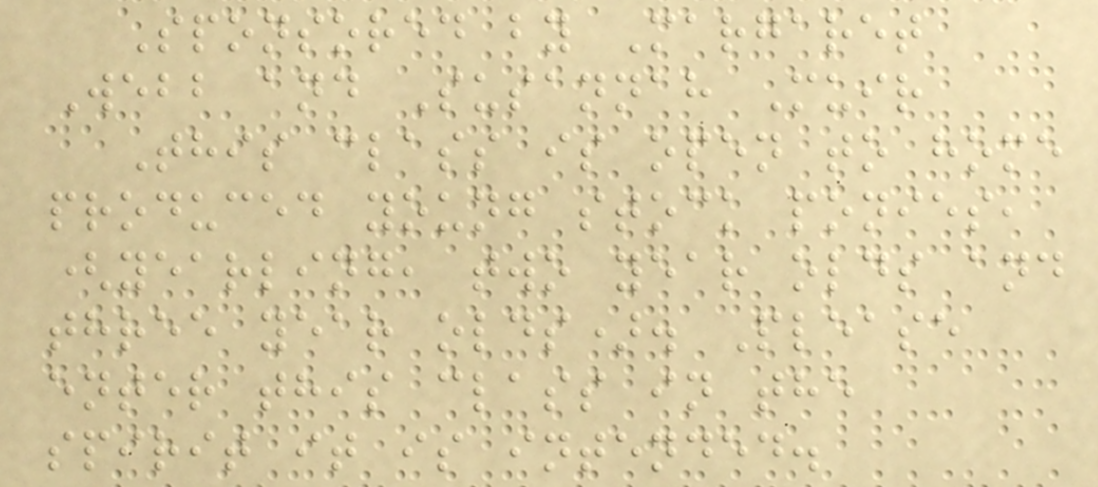Sponsored by Margaret
Webb and Susannah Muir
This class is open to home
produced young stock ponies,
(yearling, two year olds and
three year olds). Please
enter this class in the
spirit it is intended.
